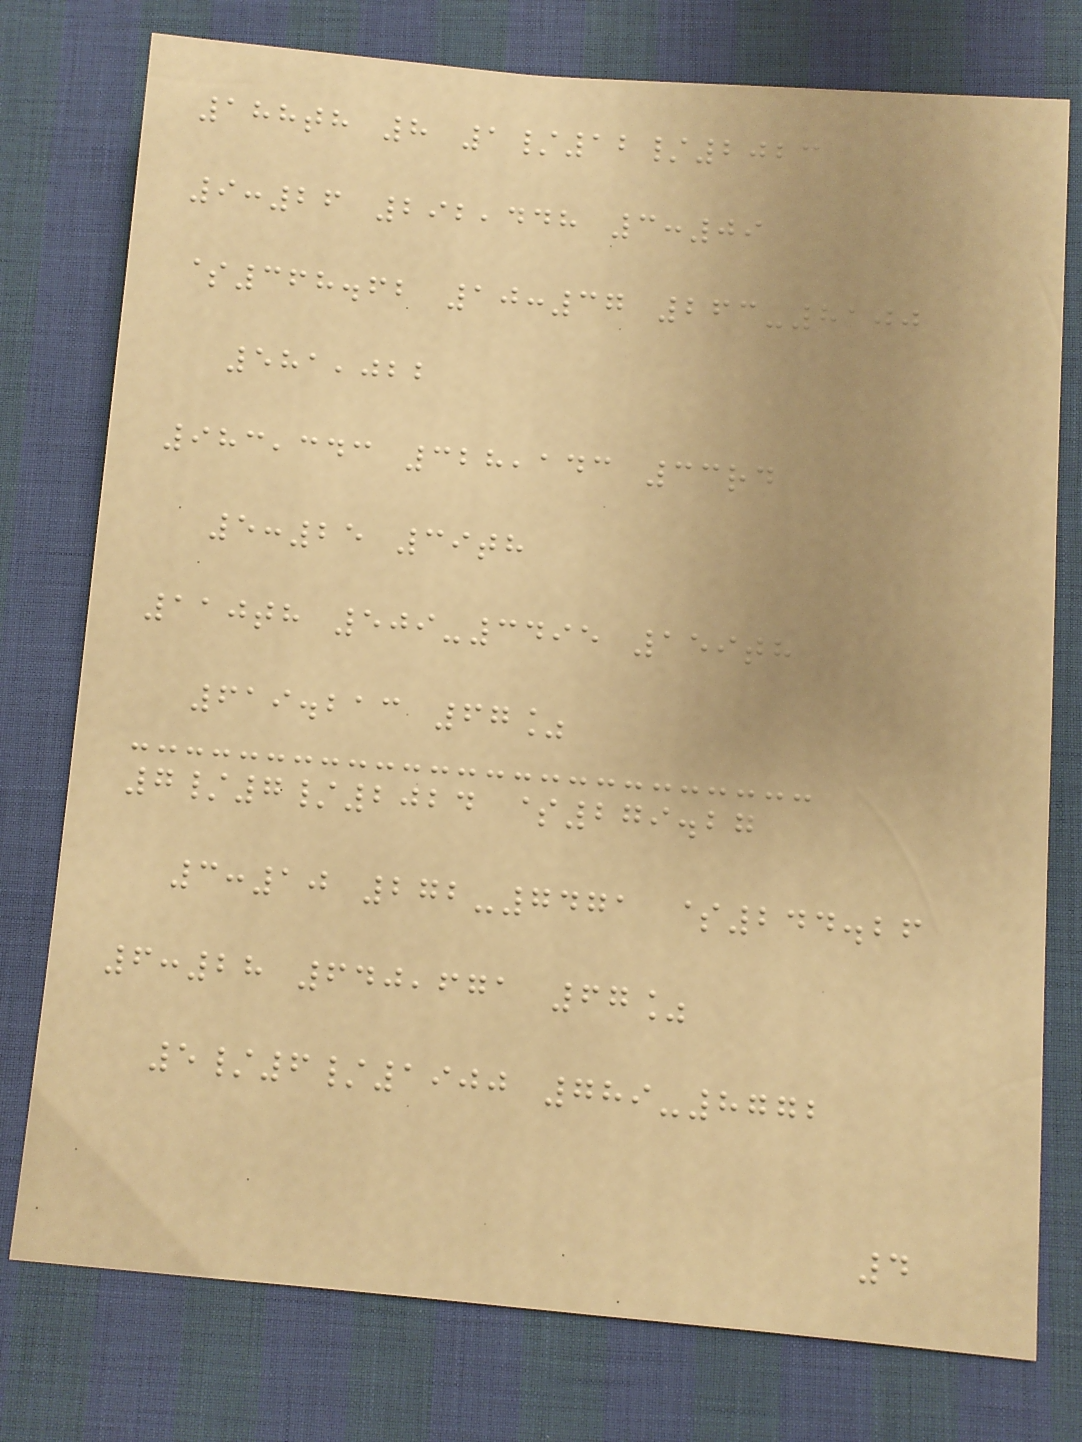188th 8 1/12/2023
9:26 292,448 3:09
$368.62 10:37 263-8100
581,022
983,343 328,143 33rd
5:25 39th
110th 509-3495 159th
619.213 67%
7/7/2024 $279.27
3:10 272-7471 $244.26
6:28 640,671 67%
5/6/1900 789-8772
4
